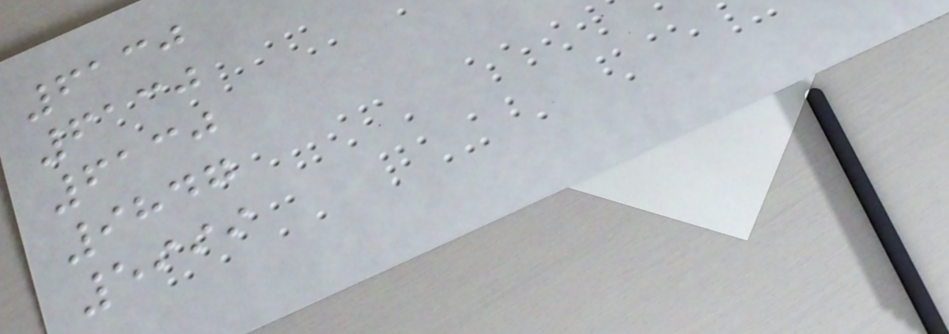6130
6130
6130
9847
5999
